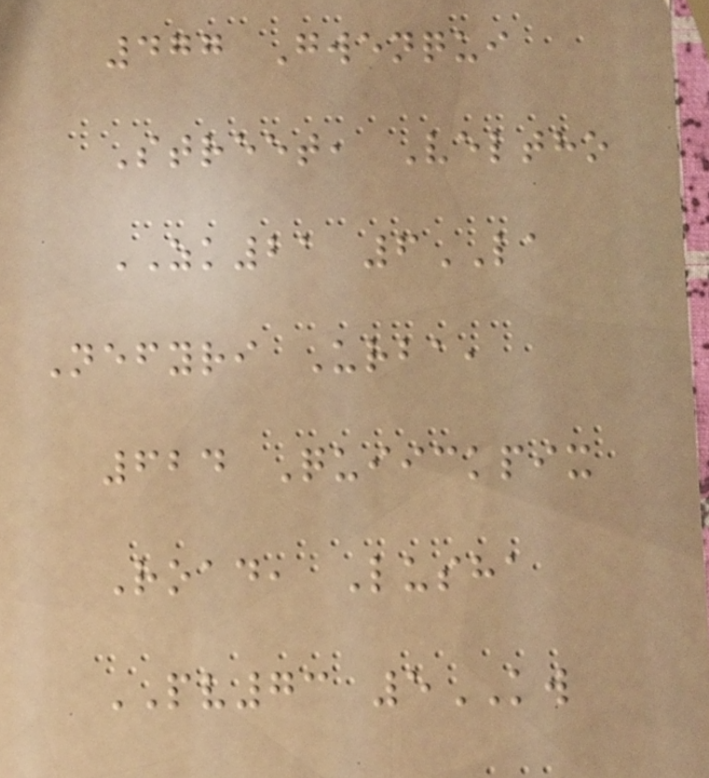477 Gwenqui
Street, Veltho
ZK21 6LA
Nefyri Urba,
624 Quiickpix
Road, Lusha
PV73 5KW
